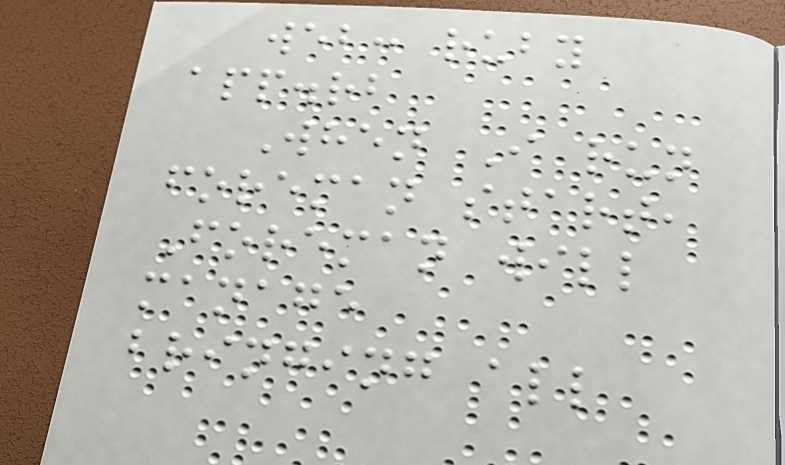web: ruby
app.rb
When I run
foreman start,
Foreman will
manage
bringing all
